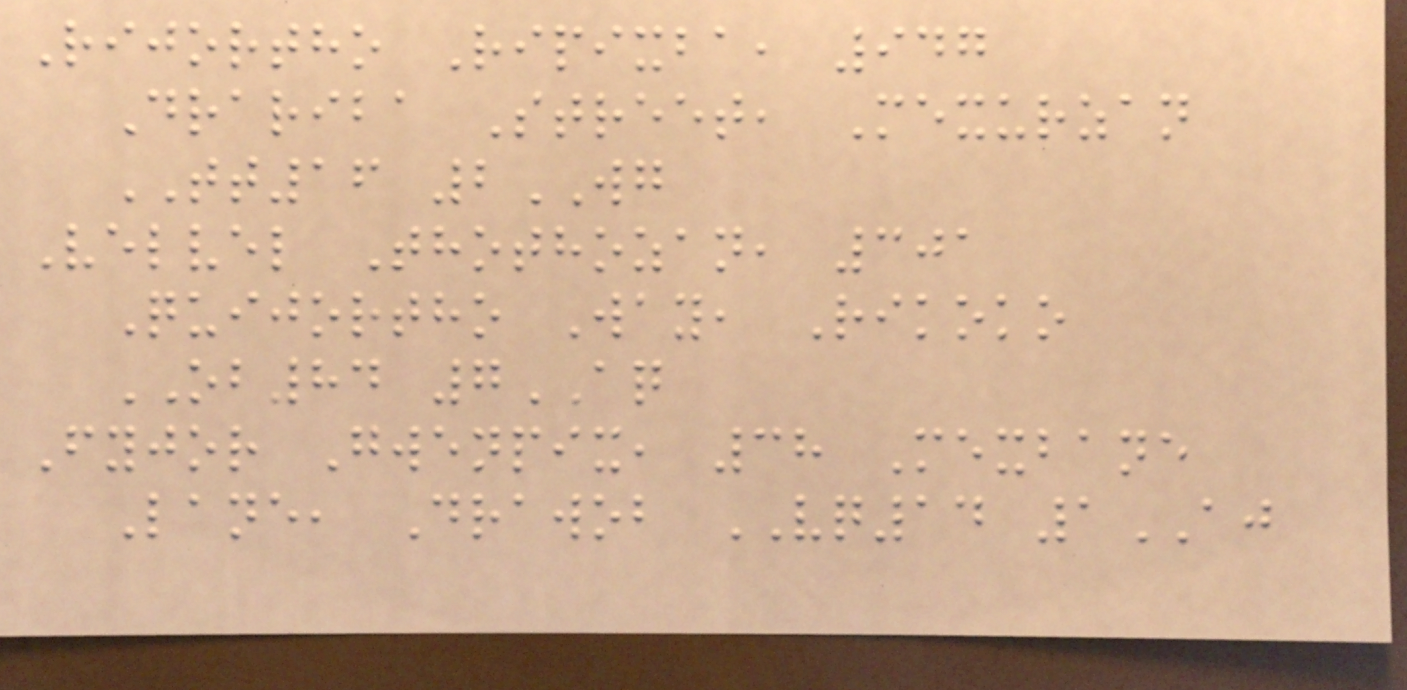Rijortho Ripixba, 947
Drariba Street, Mexurzan
TT16 2WG
Velvel Thothozan, 301
Quijortho Way, Rikoko
OB84 7AQ
Fyjor Gwenpix, 38 Mexbane
Lane, Drawob VQ14 1AJ
